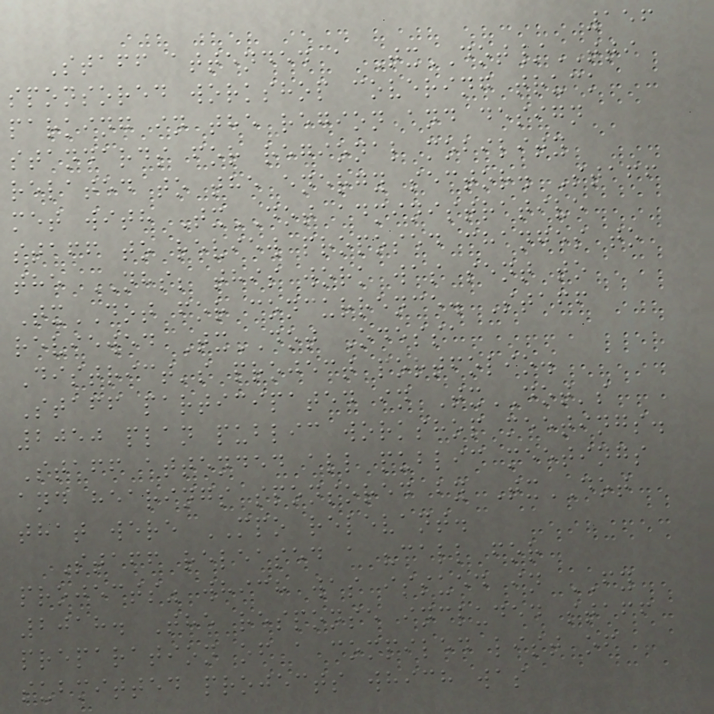156
Staff attended a TxDOT/TTI
sponsored workshop covering truck
parking in the region and design
standards for regional mobility
related to the energy sector. Staff
met with TxDOT administrative
staff to review proposed changes to
the NHS; this work was sent to
TxDOT for concurrence. Staff
reviewed TxDOT Odessa
District's project portfolio.
Staff participated in TxDOT's
2050 plan public workshop meetings.
Staff attended all public meetings
and hearings sponsored by TxDOT
that were MPO relevant.
Staff released a "call for
projects" which was issued in FY
2018. The response included staff
preparation of a compiled list of
submitted projects which was
